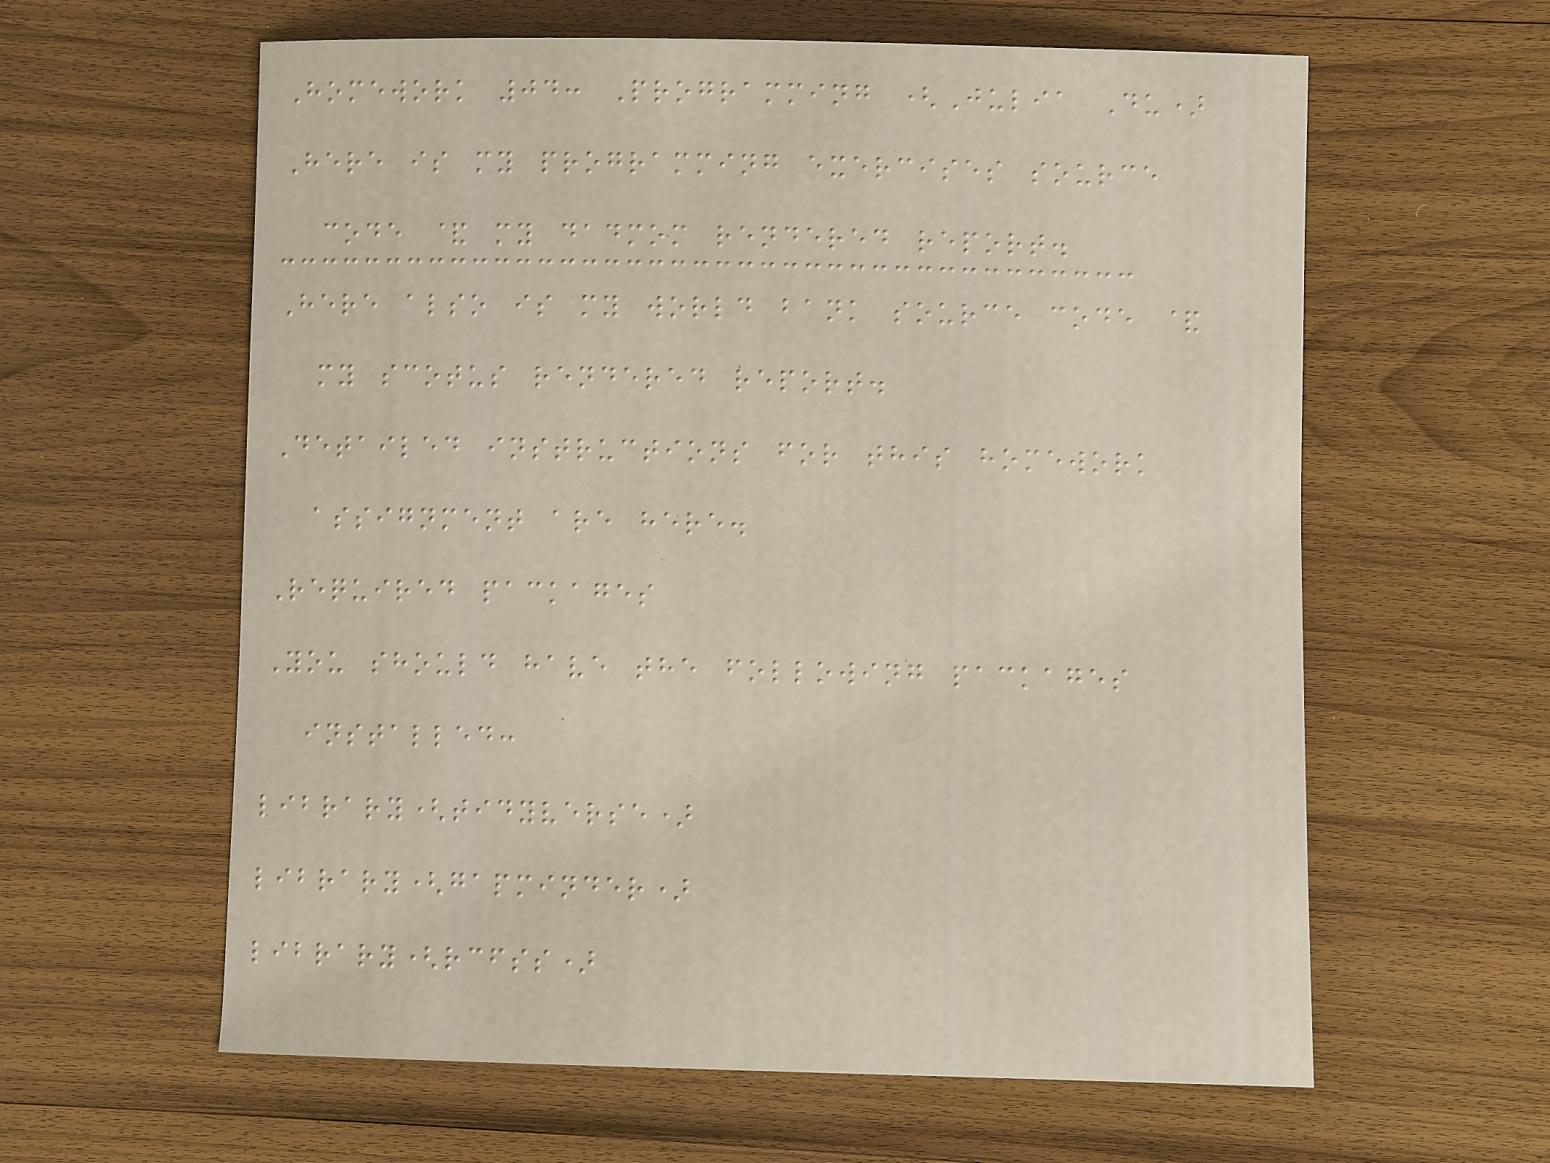Homework 04: Programming (Julia Du)
Here is my programming exercises source
code & my dadmom rendered report.
Here also is my world bank source code &
my scotus rendered report.
Detailed instructions for this homework
assignment are here.
Required packages
You should have the following packages
installed:
library(tidyverse)
library(gapminder)
library(rcfss)
